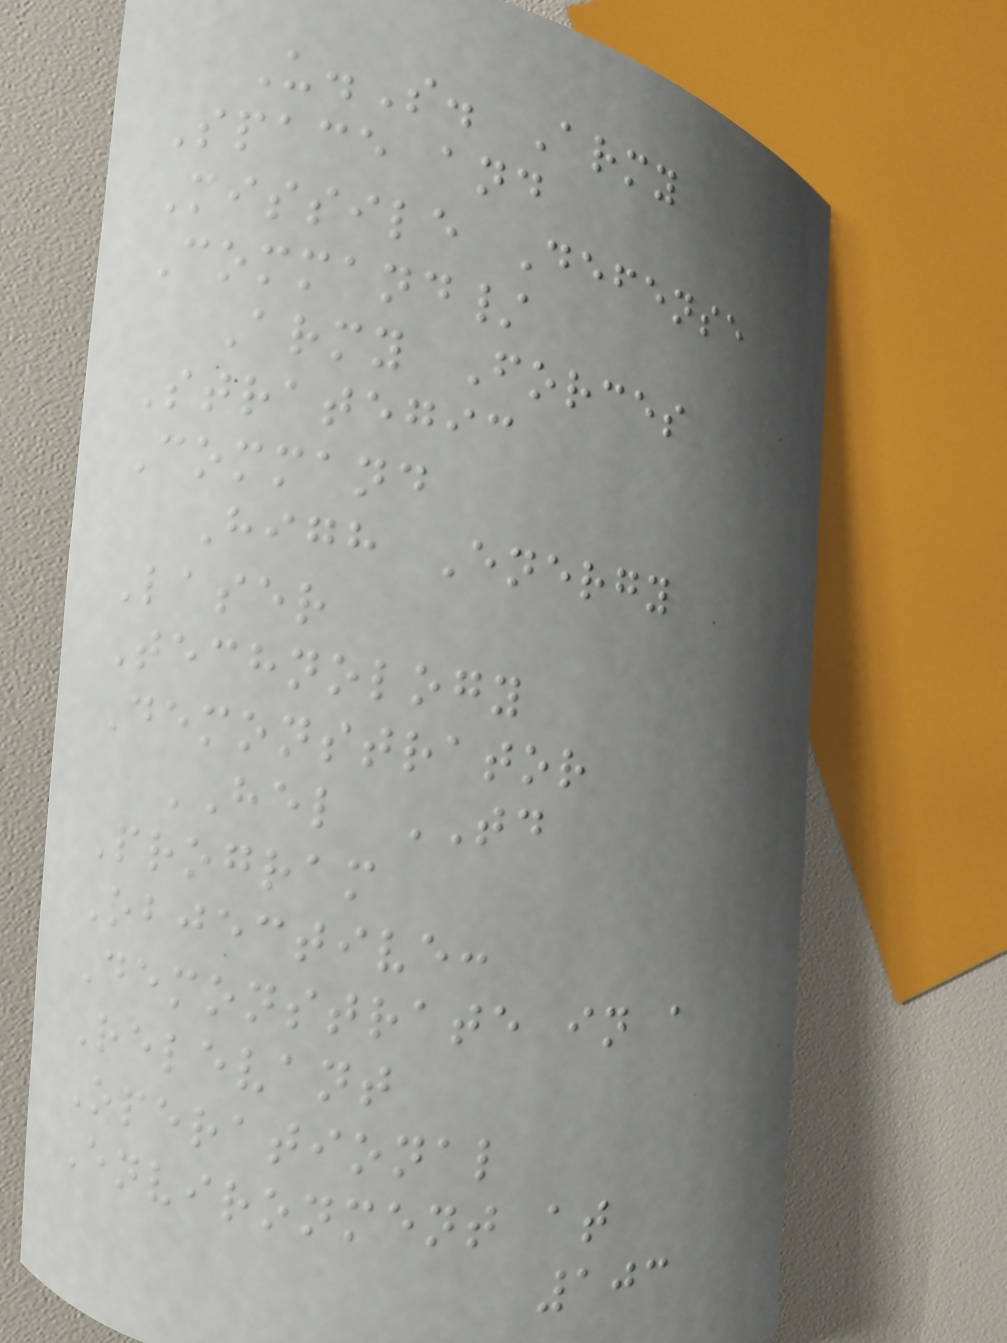U.S. Army
Space and
Missile Defense
Command/
Army Forces
Strategic
Command
High Energy
Laser
Technology
Demonstrator
HEL TD
Program
Objective:
Demonstrate in a
Relevant
Operational
Environment at
103
